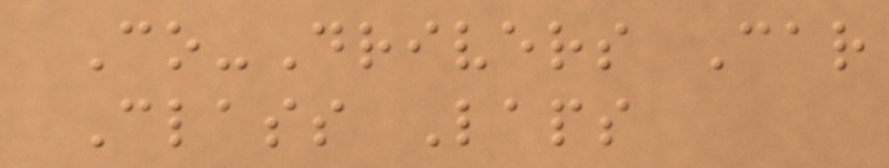Co-Drivers Car
Class Laps
